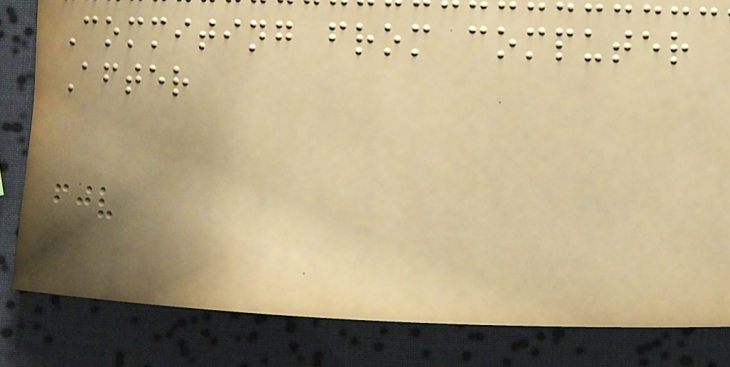Commiting from computer
After
